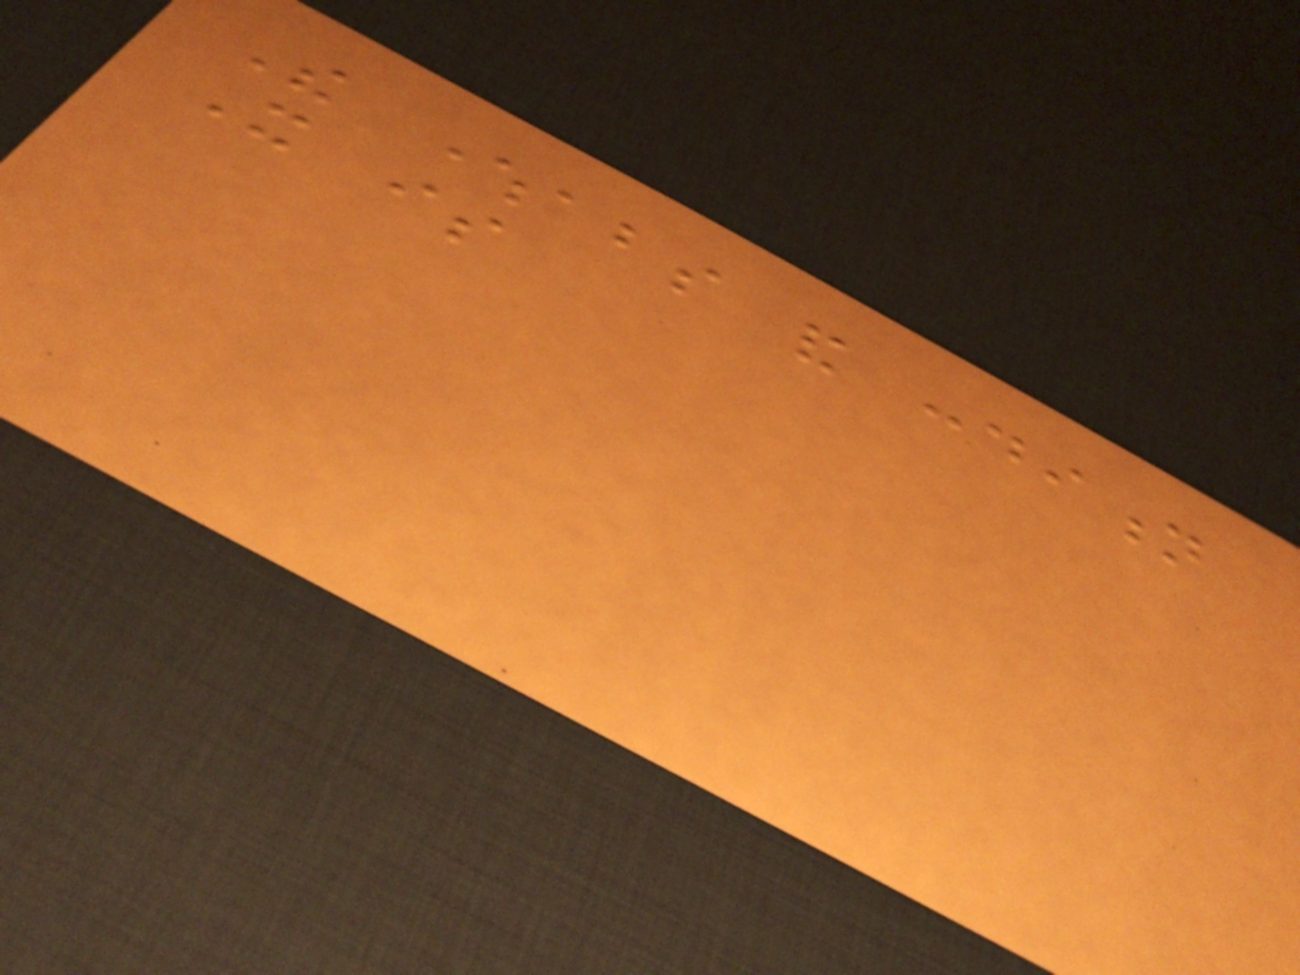The whereabouts and condition
It is
